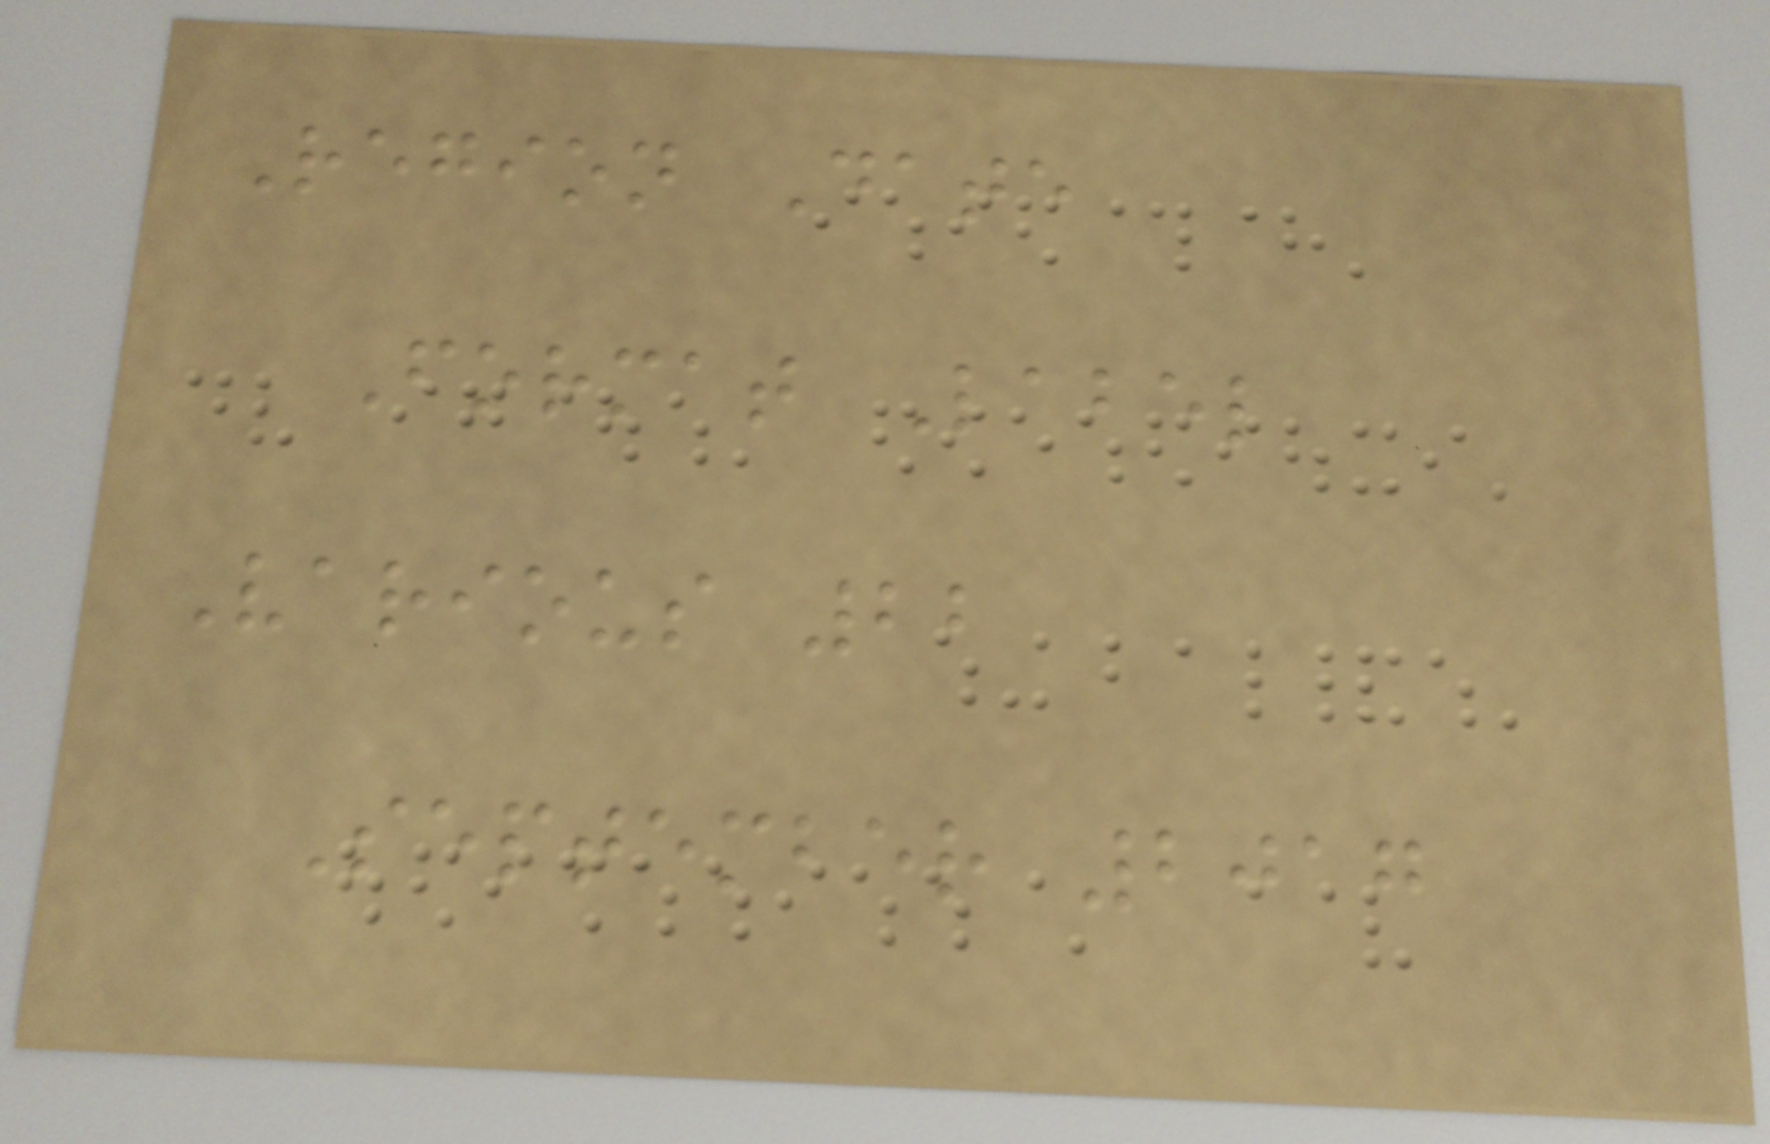Region Date
Format Label
Various 22
September 2017
